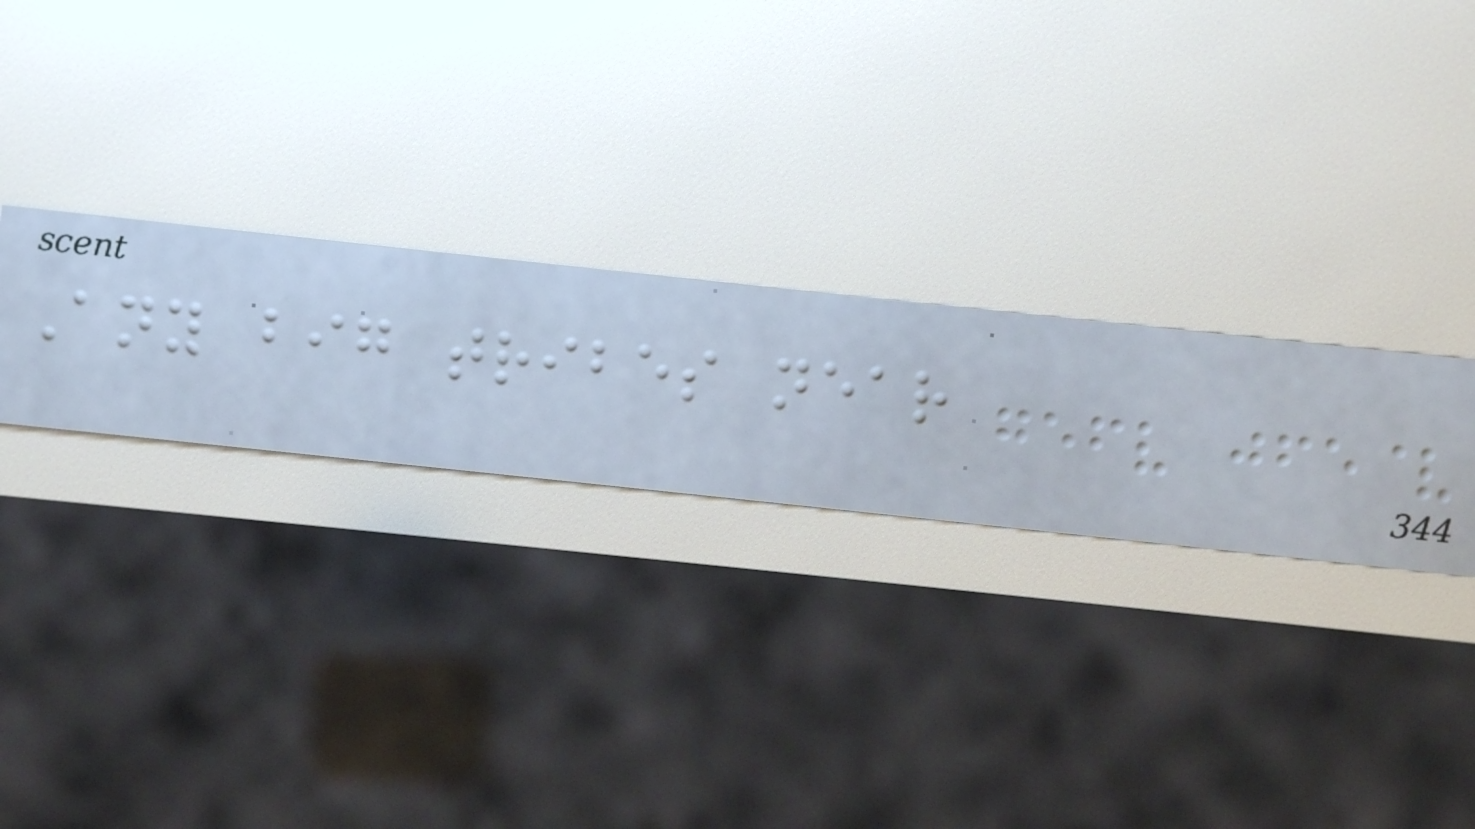Any big tribes near
